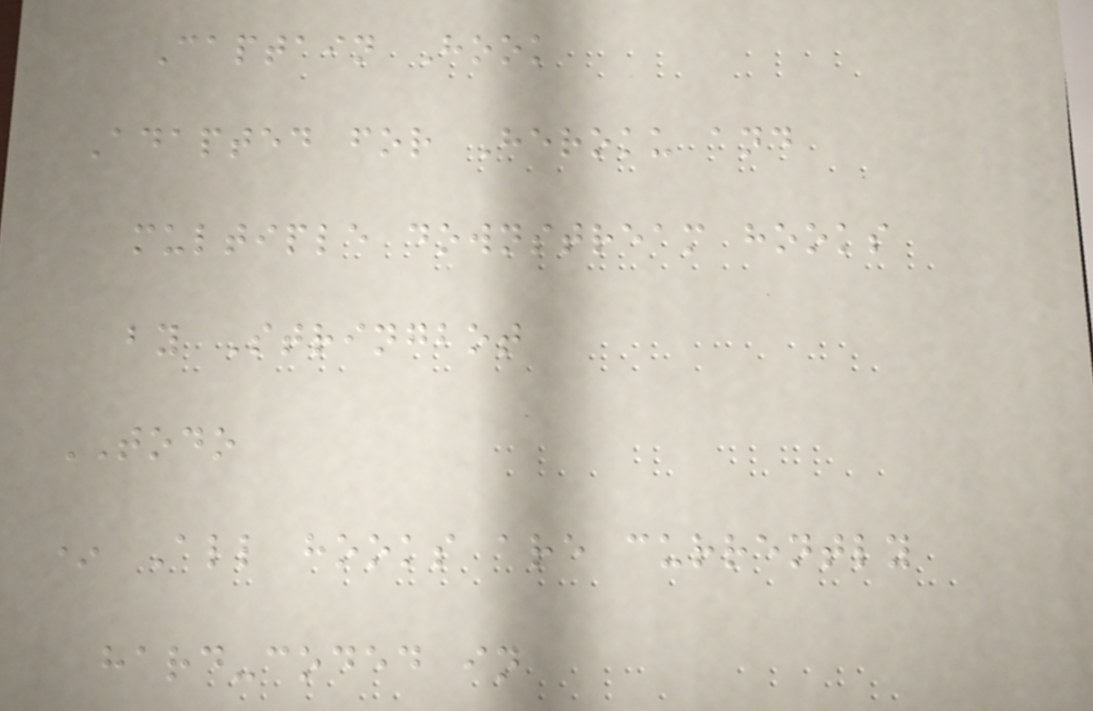Captain Hook
Adapted for Heroku and
multiple downstream hooks
by Stringbot
TODO
* All hooks are currently
hard-coded in
